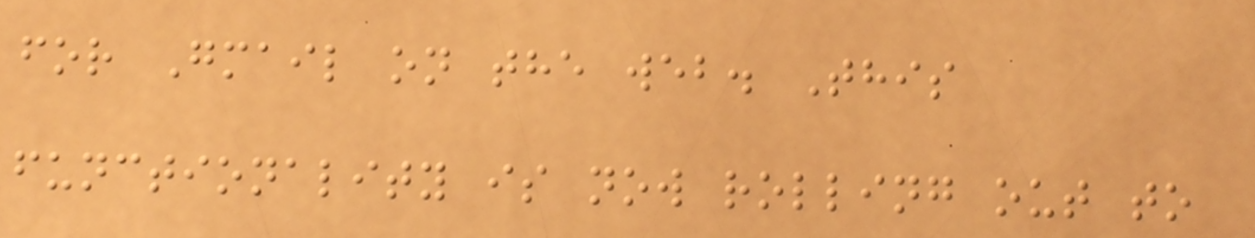for Gmail on the web. This
functionality is now rolling out to
